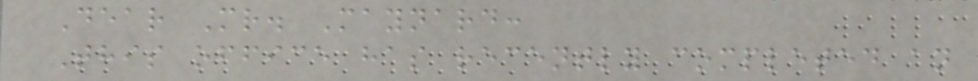Dear Mr. Maynard:
This office has recently completed an
